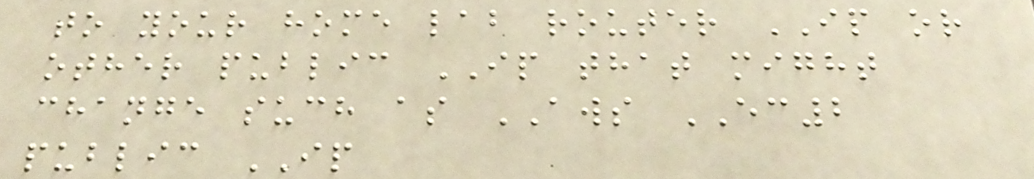to your home lab router IP or
other public IP that might
change such as AWS EC2
public IP
